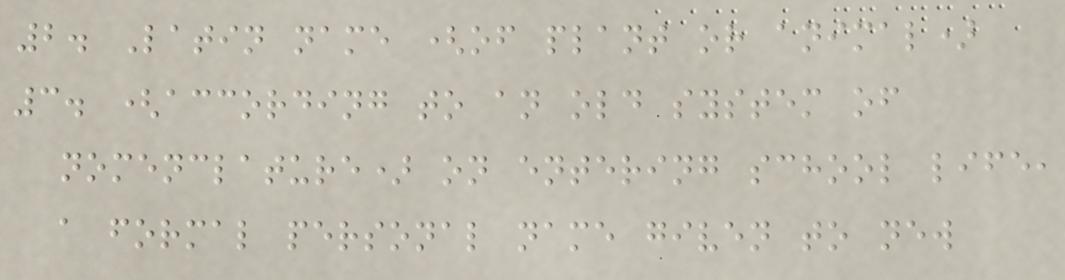2. Latin name (of plant or animal)
3. (according to an old system of
nomenclature) on entering school life,
a formal personal name given to new
